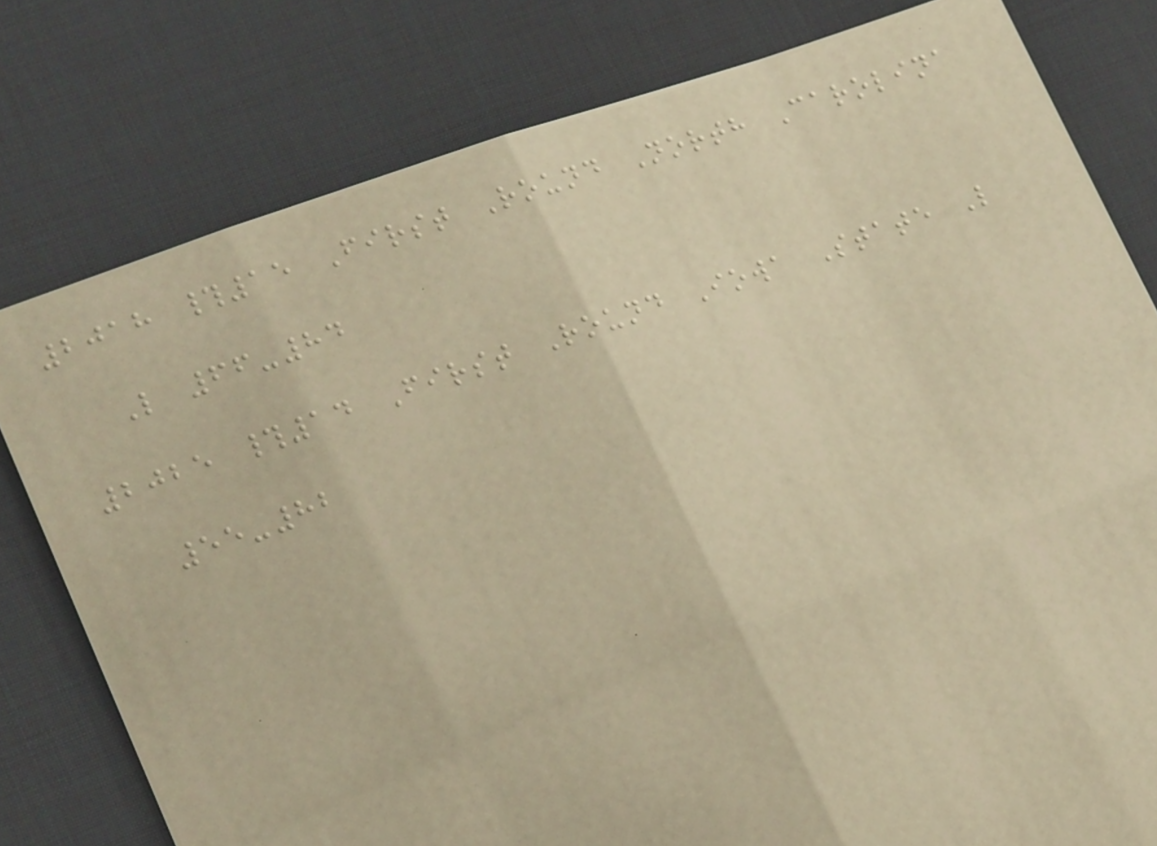2018 #15 First Round North Carolina
L 66-84
2025 #14 First Round Iowa State L
55-82
